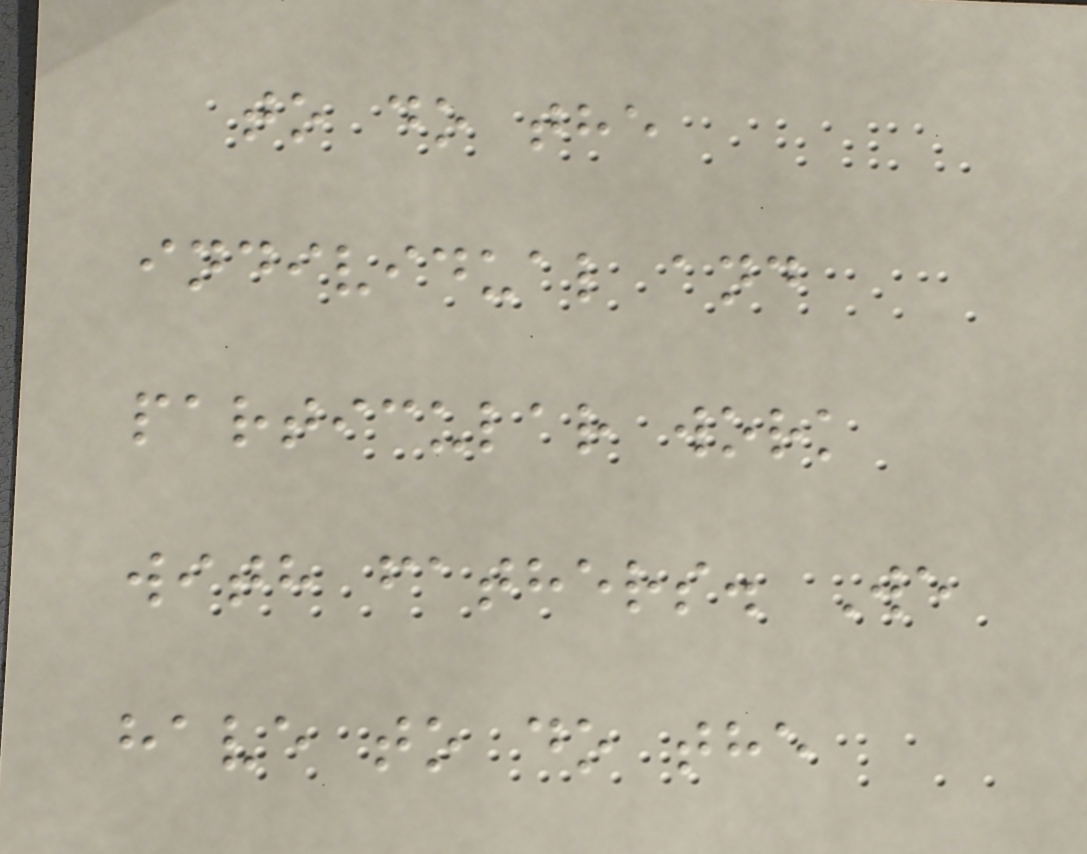to do the
individual and
particular work
with fathers. We
have to do the
